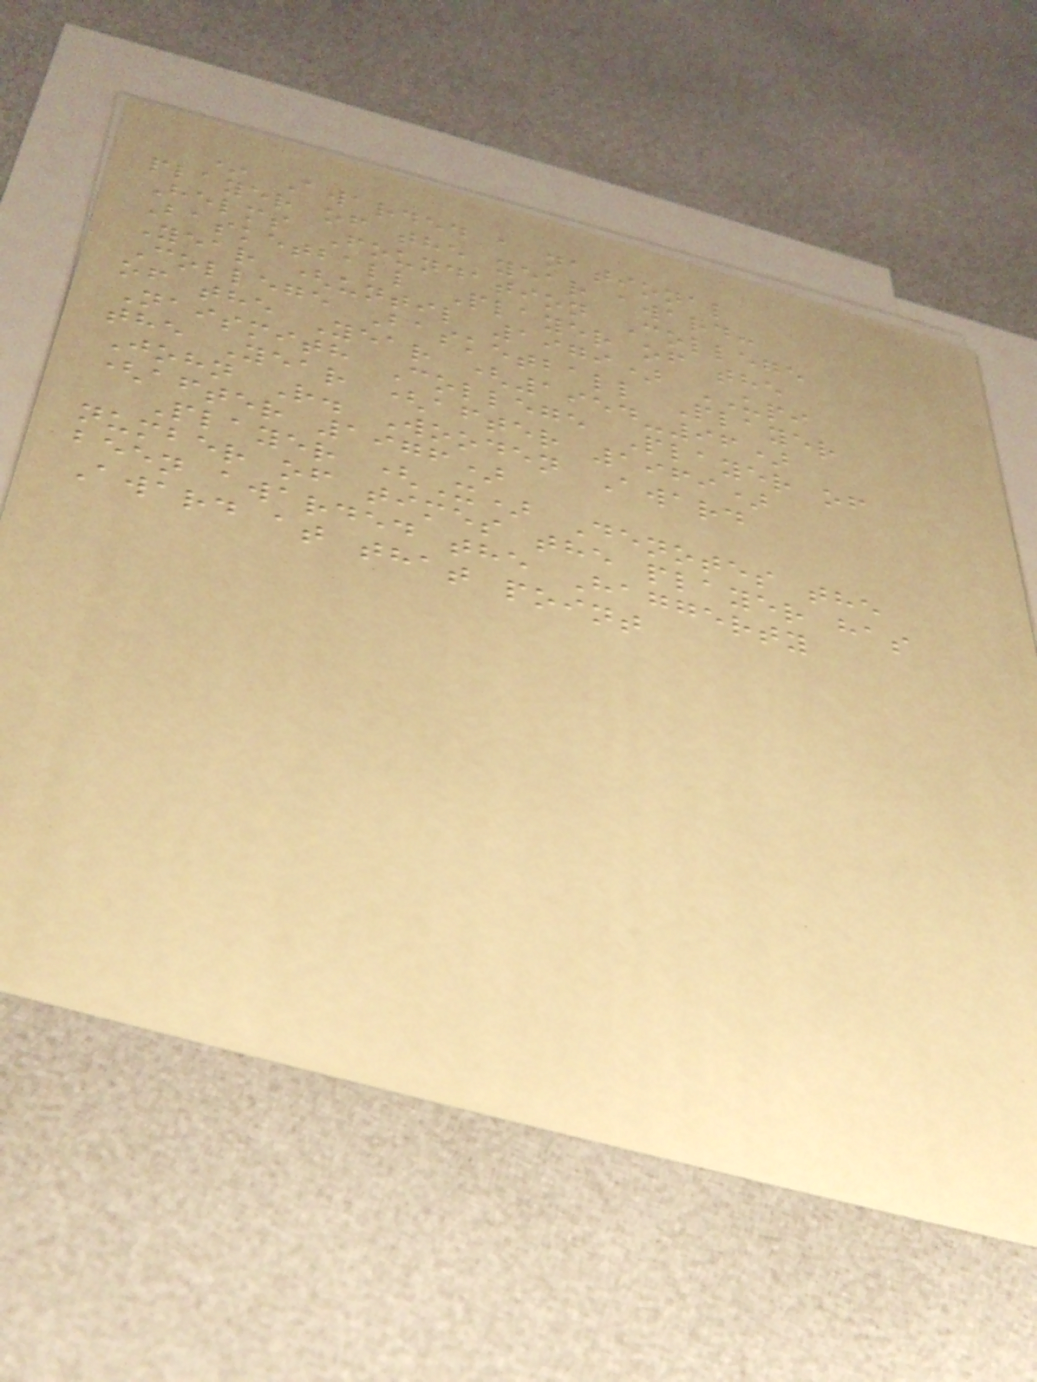* Awarded a national
player of the year award:
Helms Foundation College
Basketball Player of the
Year (until 1979) UPI
College Basketball Player
of the Year (1954-96)
Naismith College Player of
the Year (after 1969)
John R. Wooden Award
(after 1976)
Player (X) Denotes the
number of times the player has
been awarded the Haggerty
Award at that point
